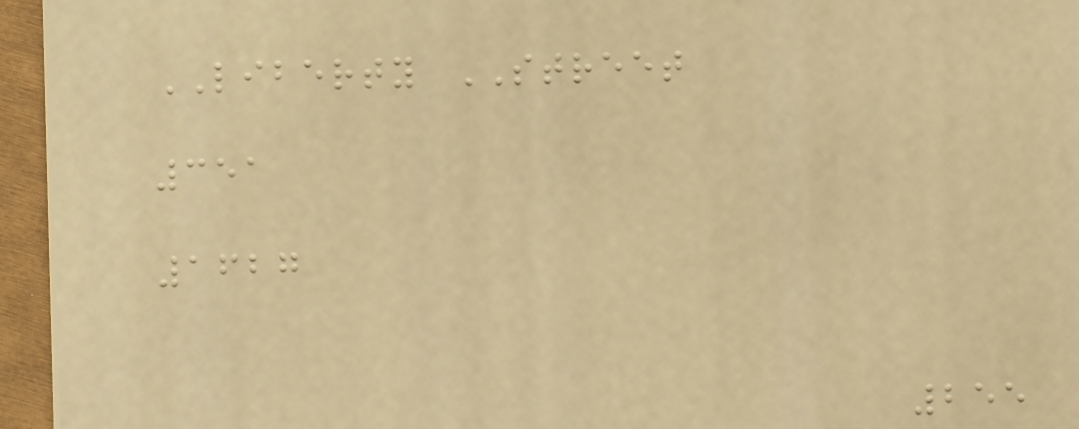LIBERTY STREET
351
1627
255
